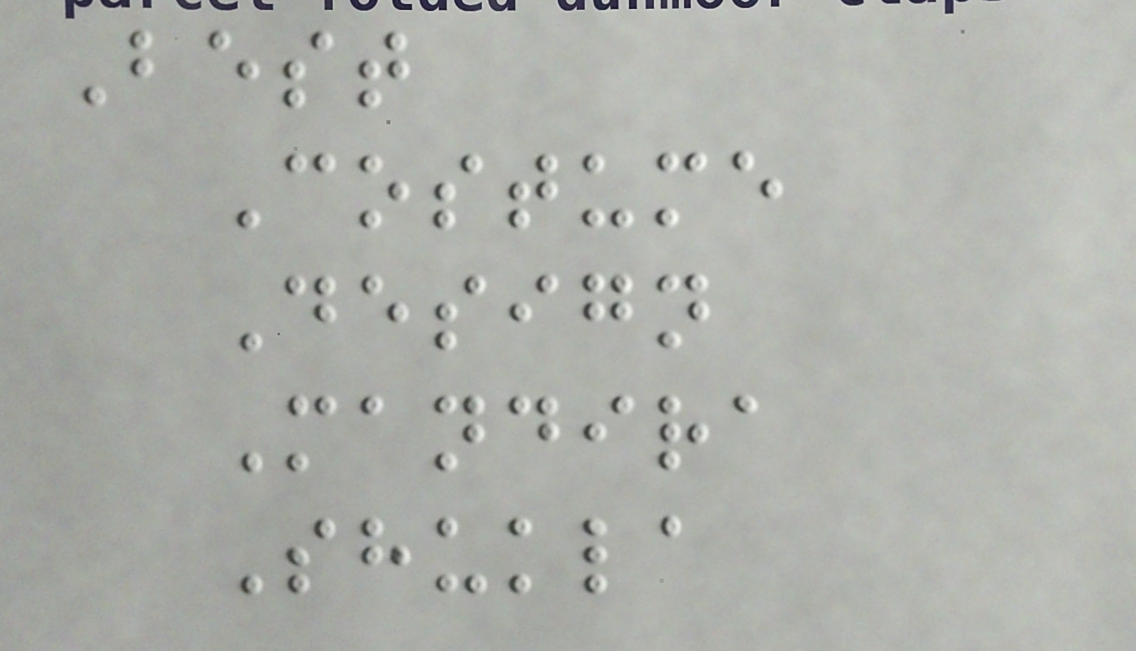Best
Costume
Design
Mandira
Shukla
